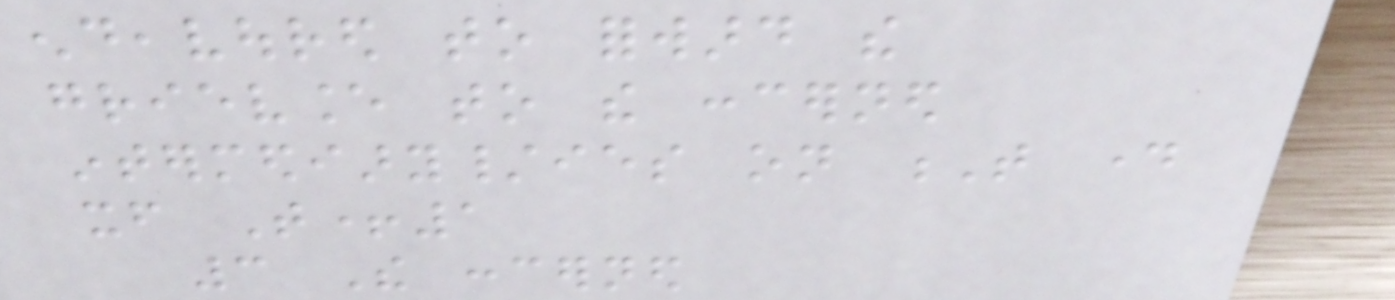endeavoured to forward the
grievance to the concerned
intermediary/ies on T day
itself T+1
3 The concerned
